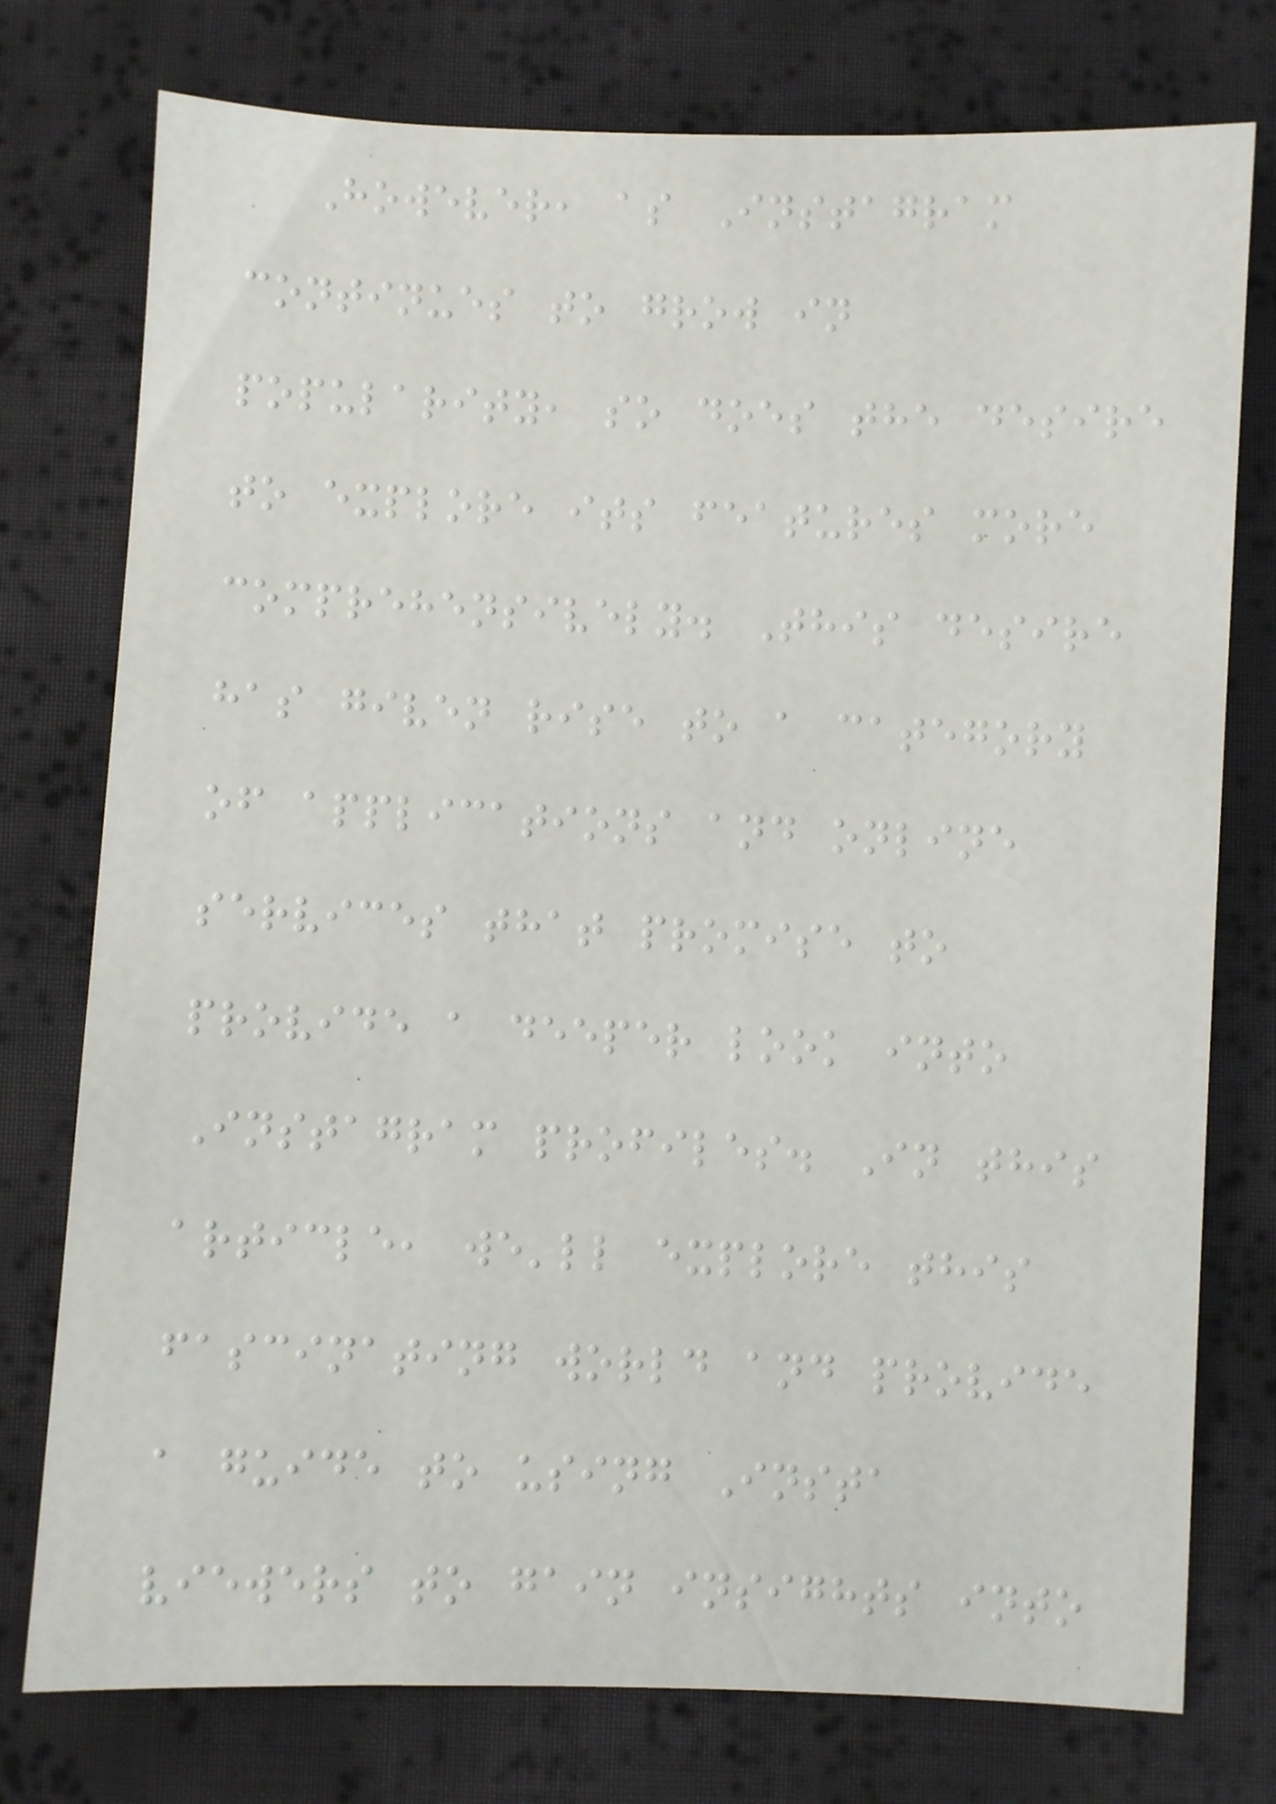However, as Instagram
continues to grow in
popularity, so does the desire
to explore its features more
comprehensively. This desire
has given rise to a category
of applications and online
services that promise to
provide a deeper look into
Instagram profiles. In this
article, we'll explore this
fascinating world and provide
a guide to using Insta
viewers to gain insights into
